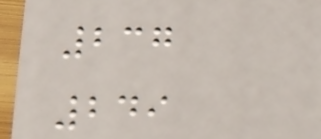237
249
